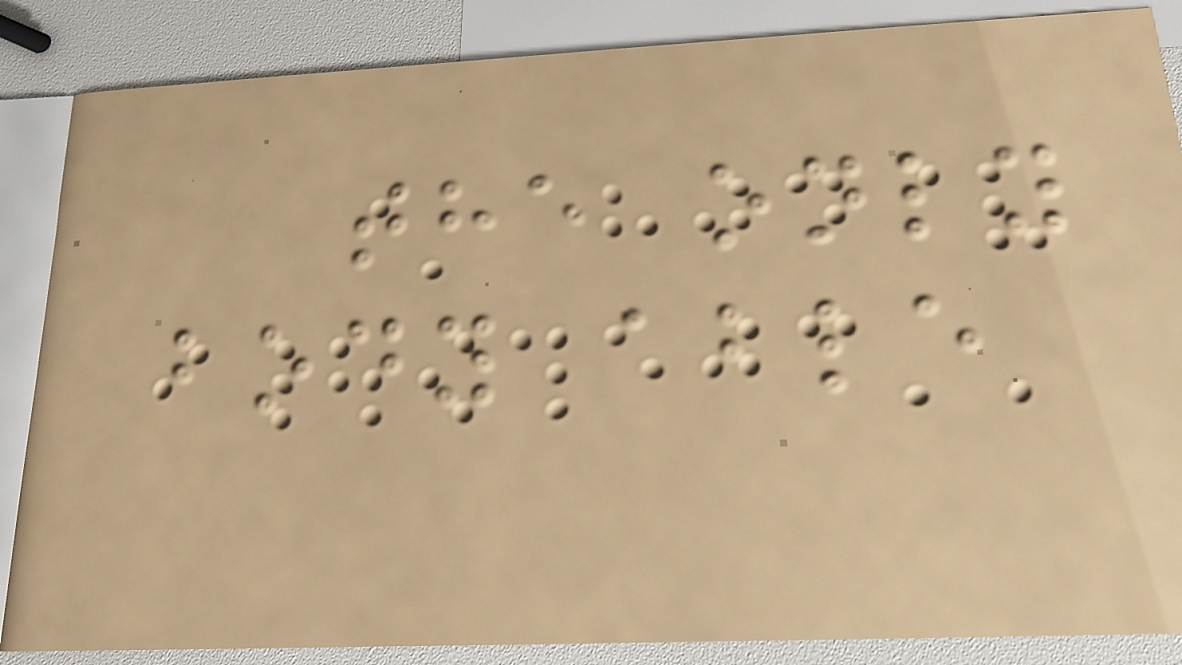the only
body able
